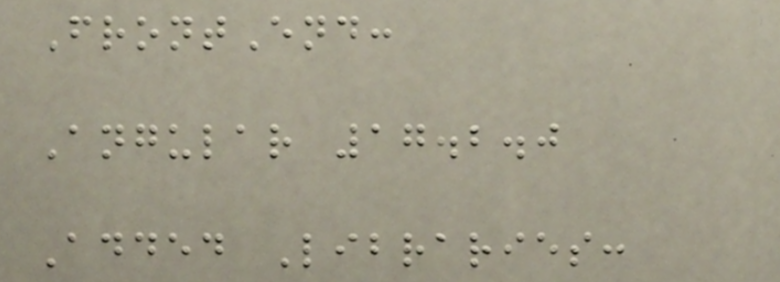FrontEnd:
Angular 17.2.0
Added Libraries:
